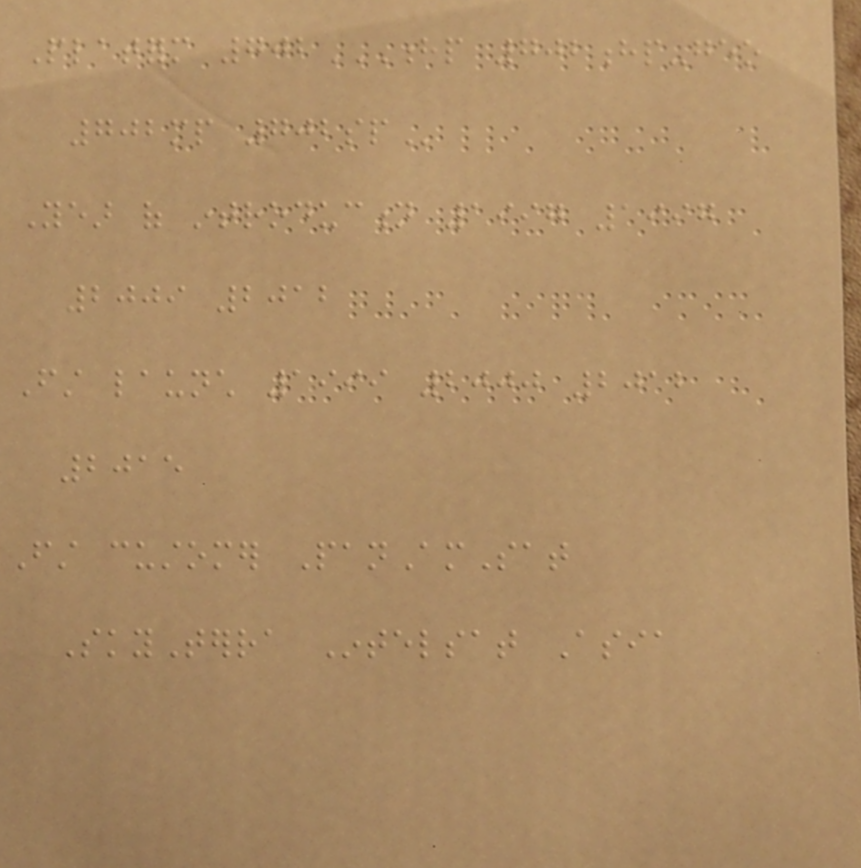Platform 702HP 702HP-GEO
702MP 702SP
Year of introduction 1997 1997
2009 2012
First launch 1999 2000 2012
2015
First customer PanAmSat
SkyTerra Intelsat Asia
